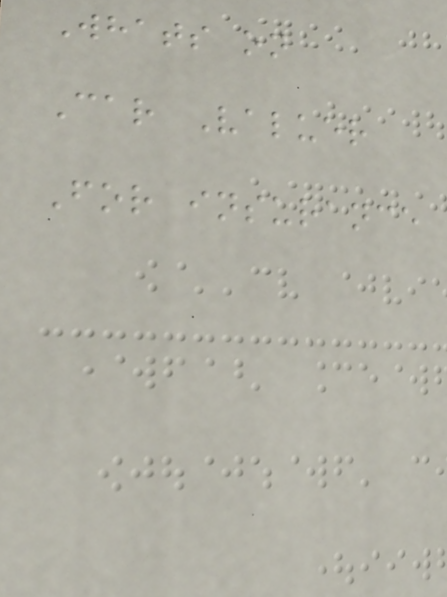Whats on
Car Valuer
For insurance
